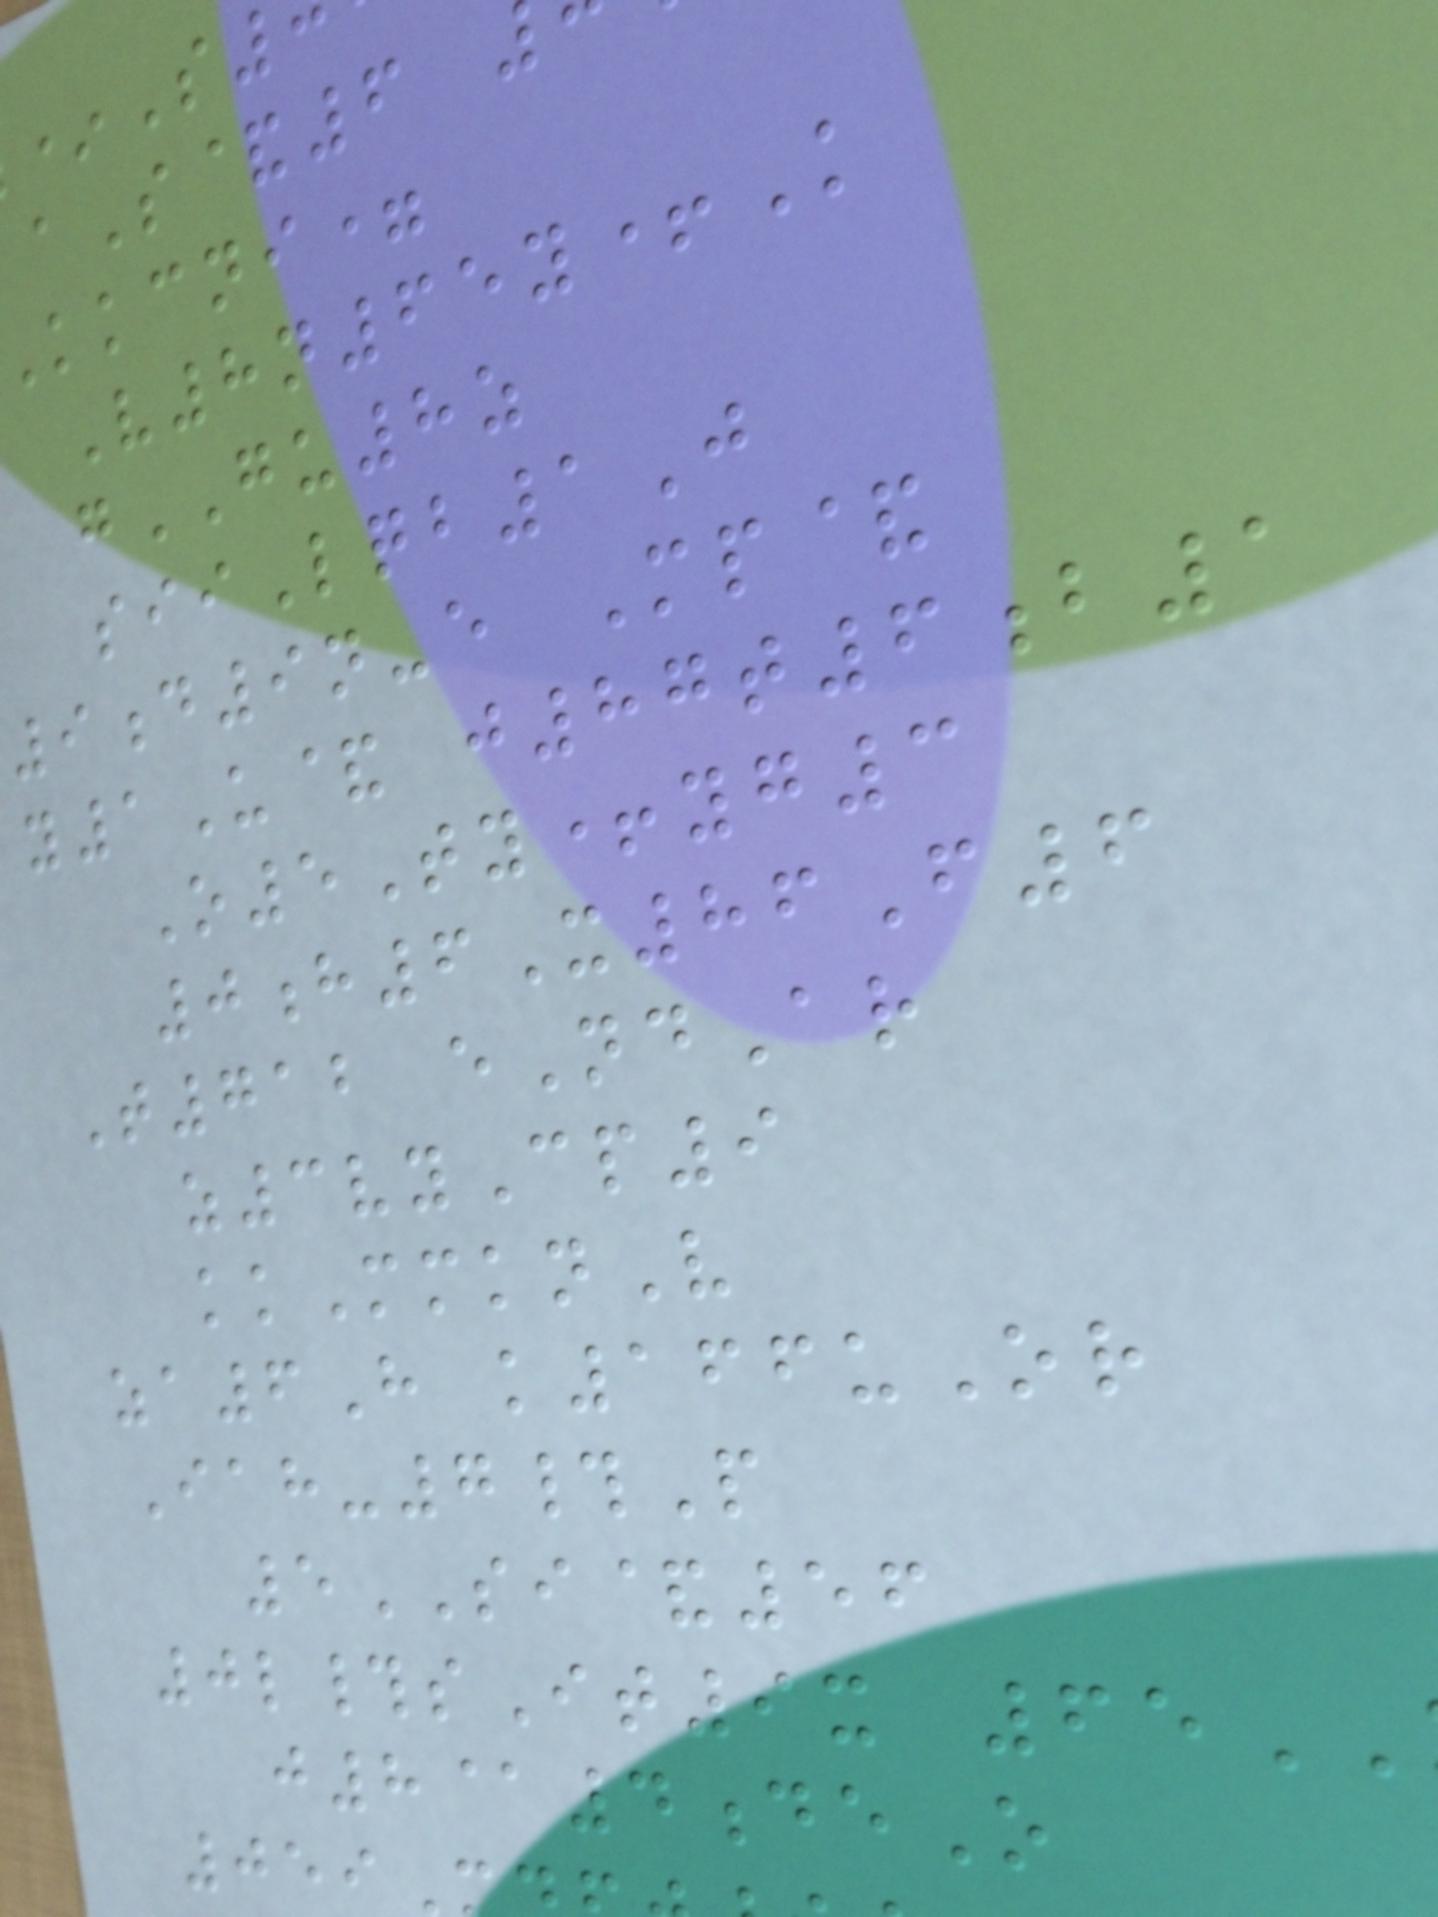aS&6
kkcni=
V8n65y+K
gGU8z
siiLqb1J
9d9n-e Mp&
y1U& j87t6b1
O5Ty+yg3
0h6X86F6
T712 eNdAr
z3vyCp9
kkMmknV
za6H k166uOr
Iah-7#P
5SI&56
0l#sIt9x 65
j8@4deO
059
